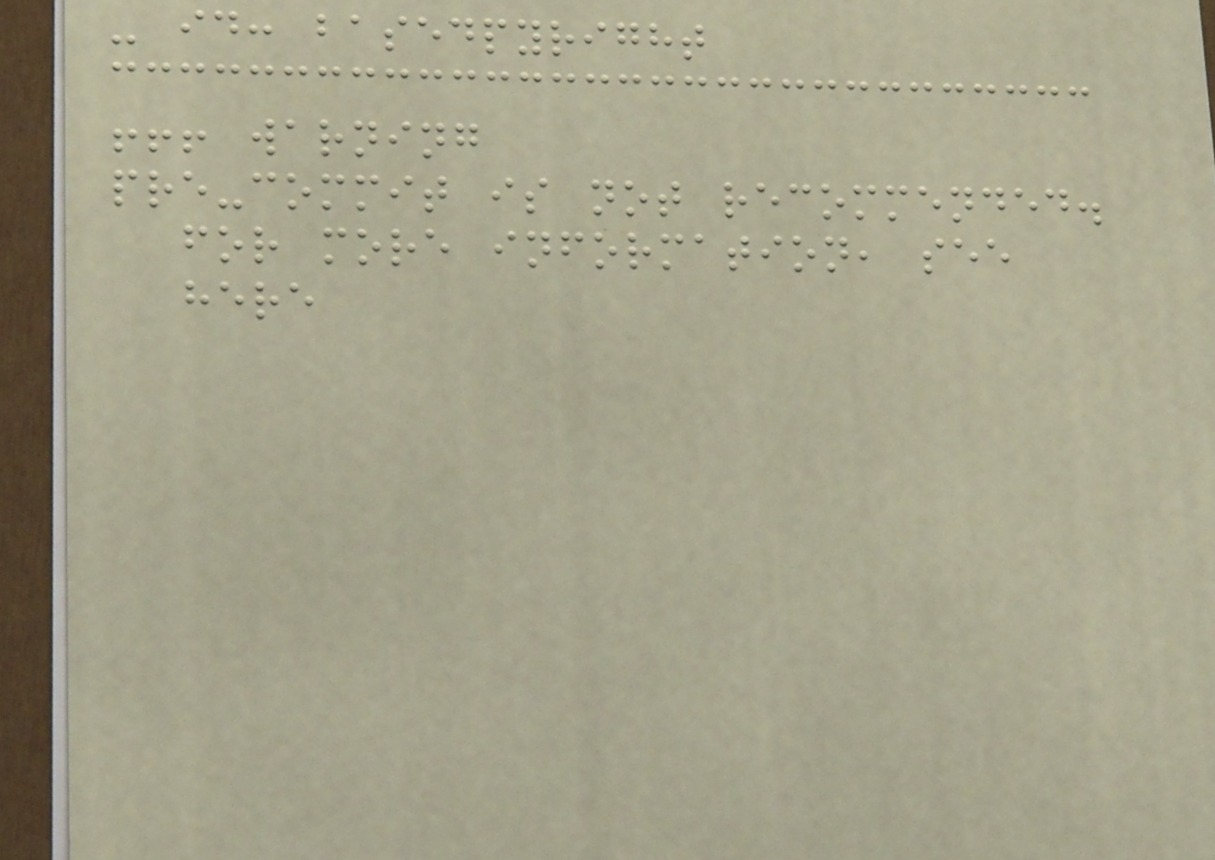- id: basedpyright
!!! warning
pre-commit is not recommended.
for more information, see
here
